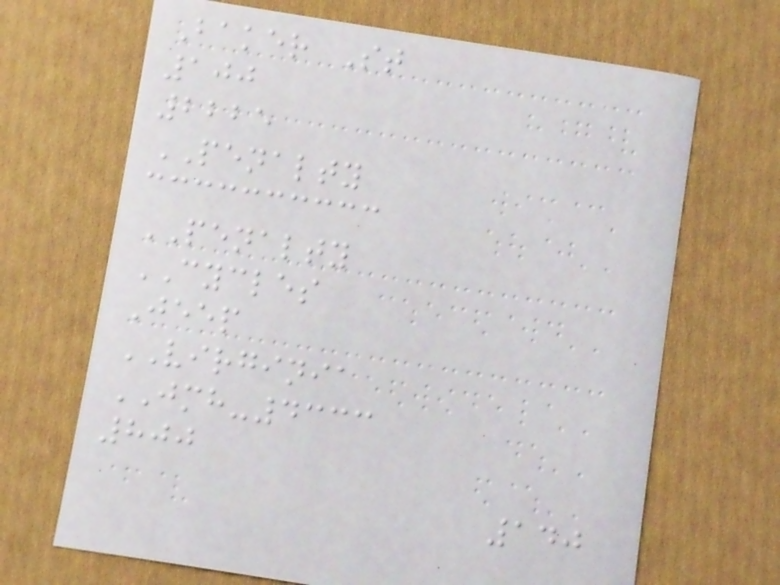Baker St
100
2225
PENALTY
PENALTY
CYCLES
Jeep
VIRGINIA
JMH-4333
800
140
